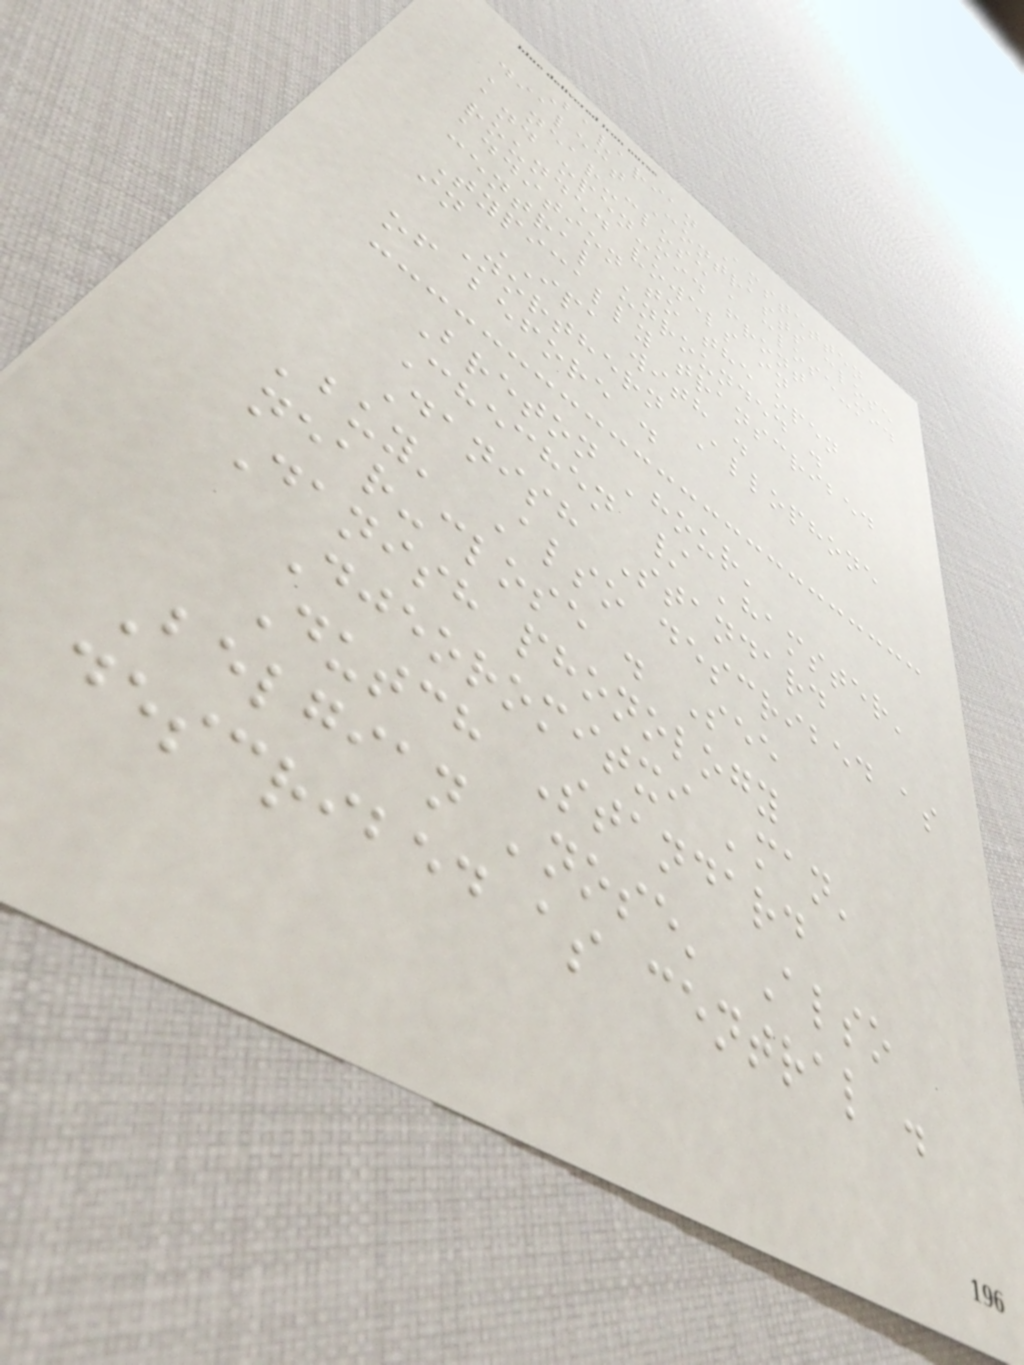Bavarian Amstetten
dialect Contrasts close
, near-close , close-mid
and open-mid front
rounded vowels in
addition to the open
central unrounded .
Typically transcribed
in IPA with .
Northern Allophone
of before .
Breton 'hour'
Chechen / 'hamster'
Danish Standard
'buy' Also described as
near-close . See
Danish phonology
Djeoromitxi 'man'
Dutch Standard
Belgian 'nose' Also
described as central .
